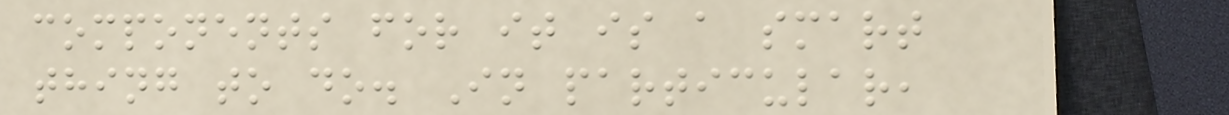components for it is a smart
thing to do. In particular,
